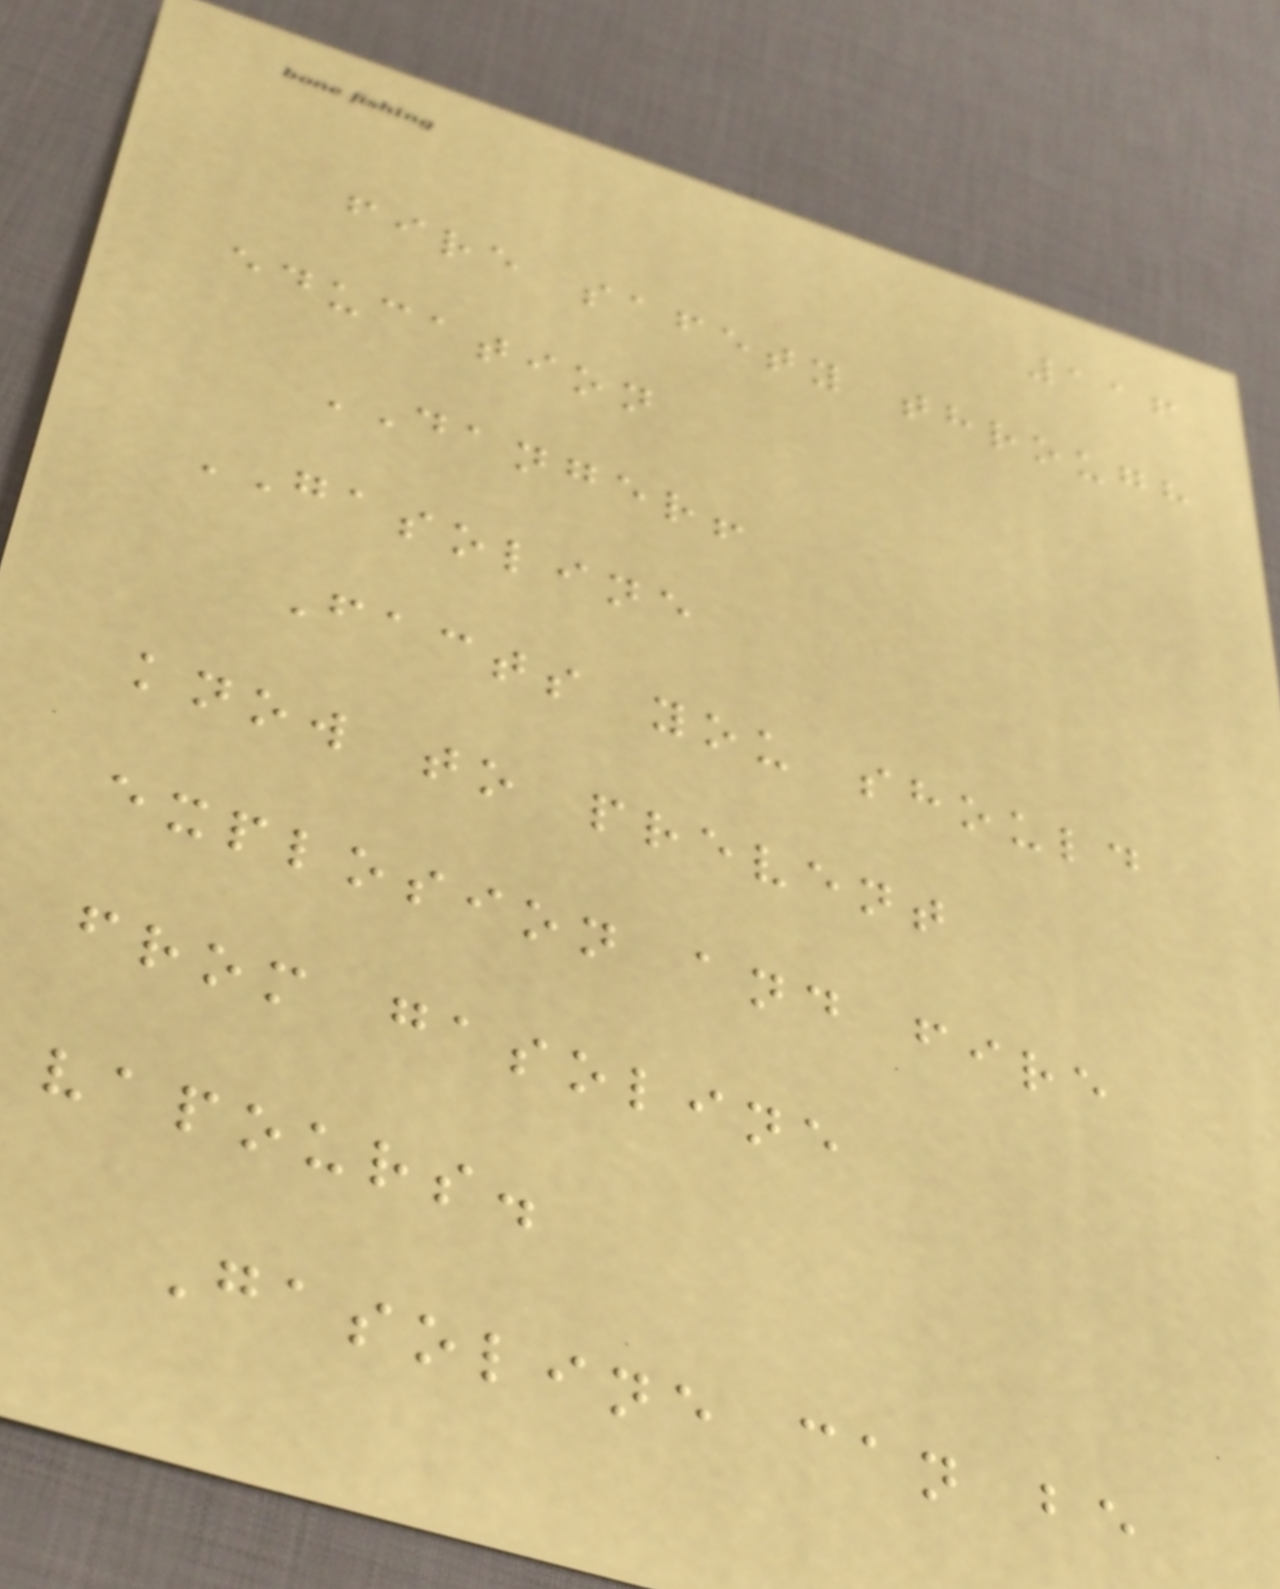116
fire safety through
education
DANGER!
GASOLINE
Facts you should
know to prevent
explosion and fire
from gasoline
vapours.
Gasoline can be
